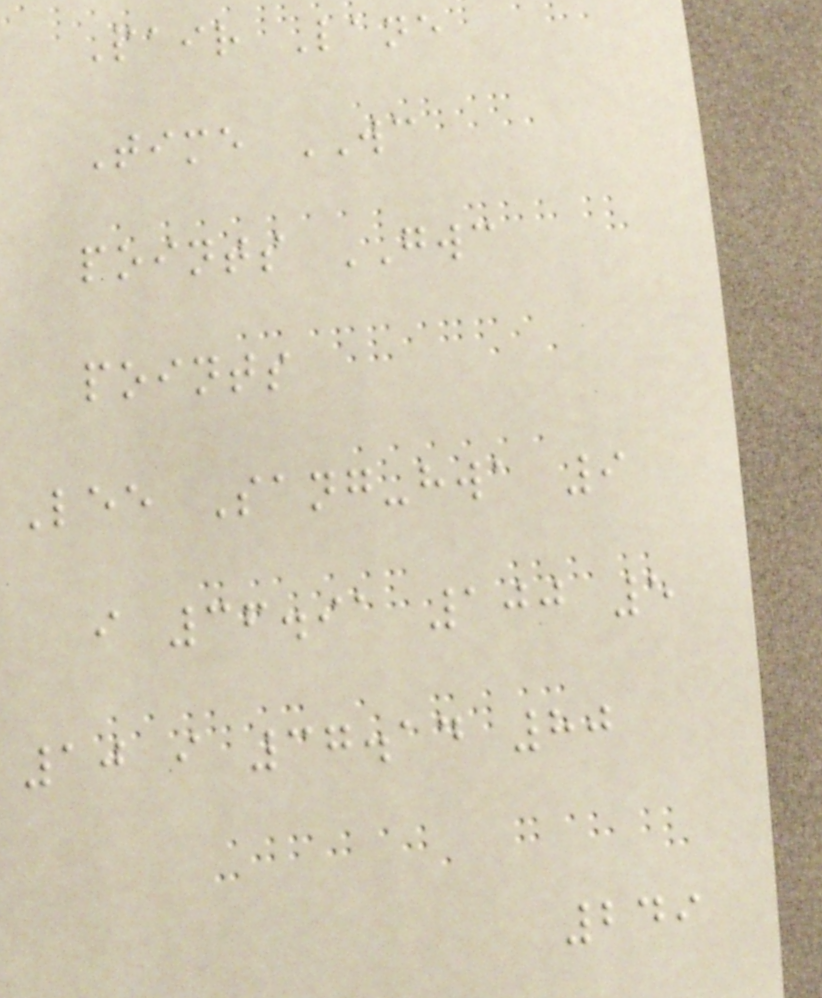Pair Lane
Time WC
points GWC
points
Lee Sang-hwa 9
i 36.91 100 5
10 i 37.14 80
249
